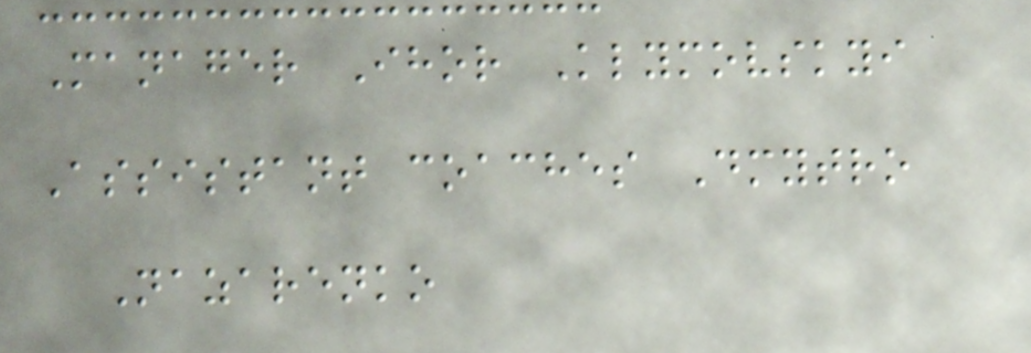Manager Ihor Klymovskyi
Assistant coaches Dmytro
Nazarenko
